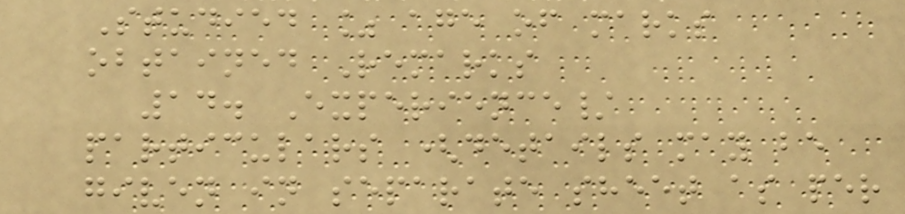Studied % age of marks
obtained Remarks
14. Experience/
particulars (details may be
given in separate sheet as per
